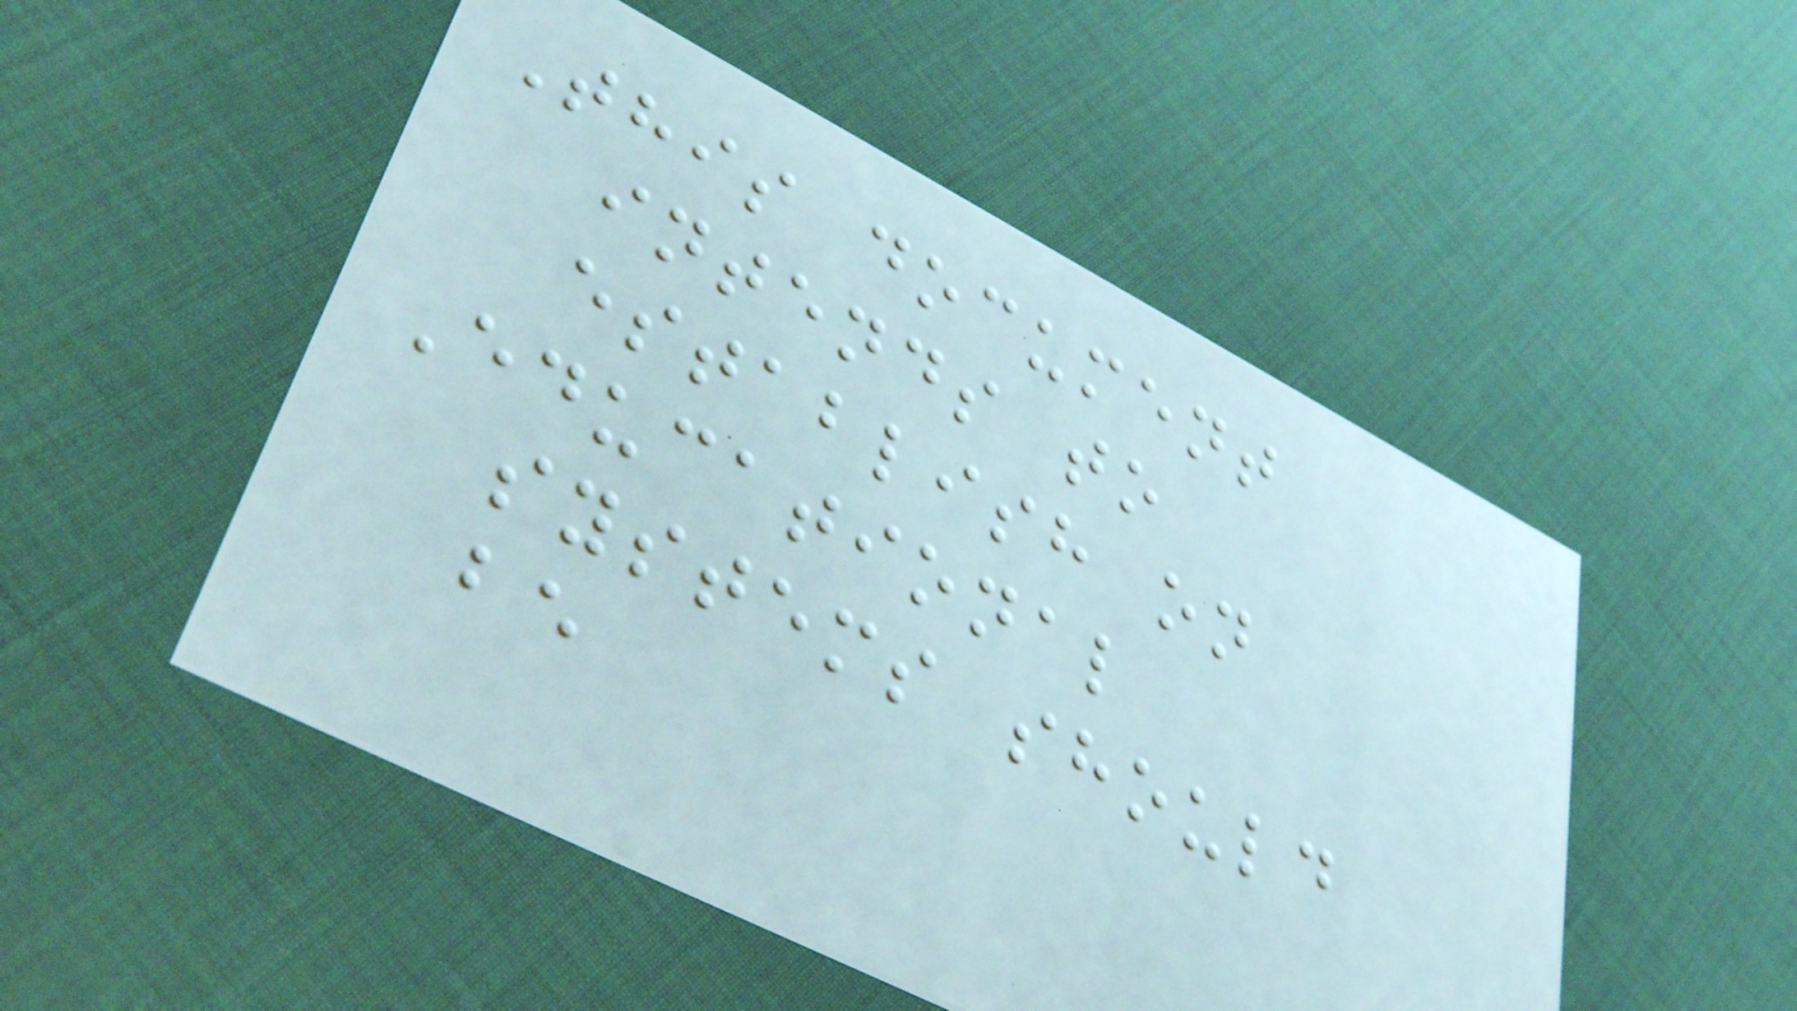This document
intends to
establish on
Educational
systems should
be
